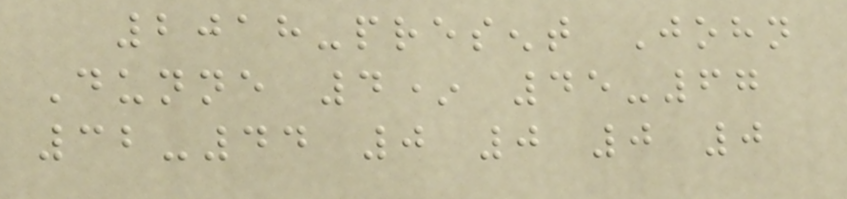2018-present John
Dunne 4* 45-67
32-44 0 0 0 0
